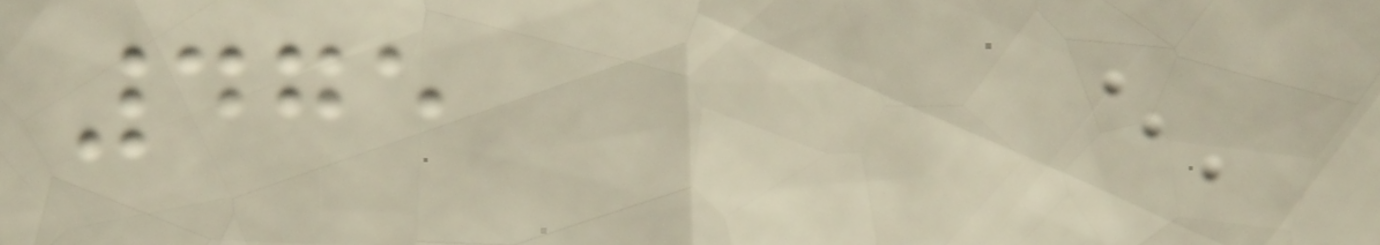475
